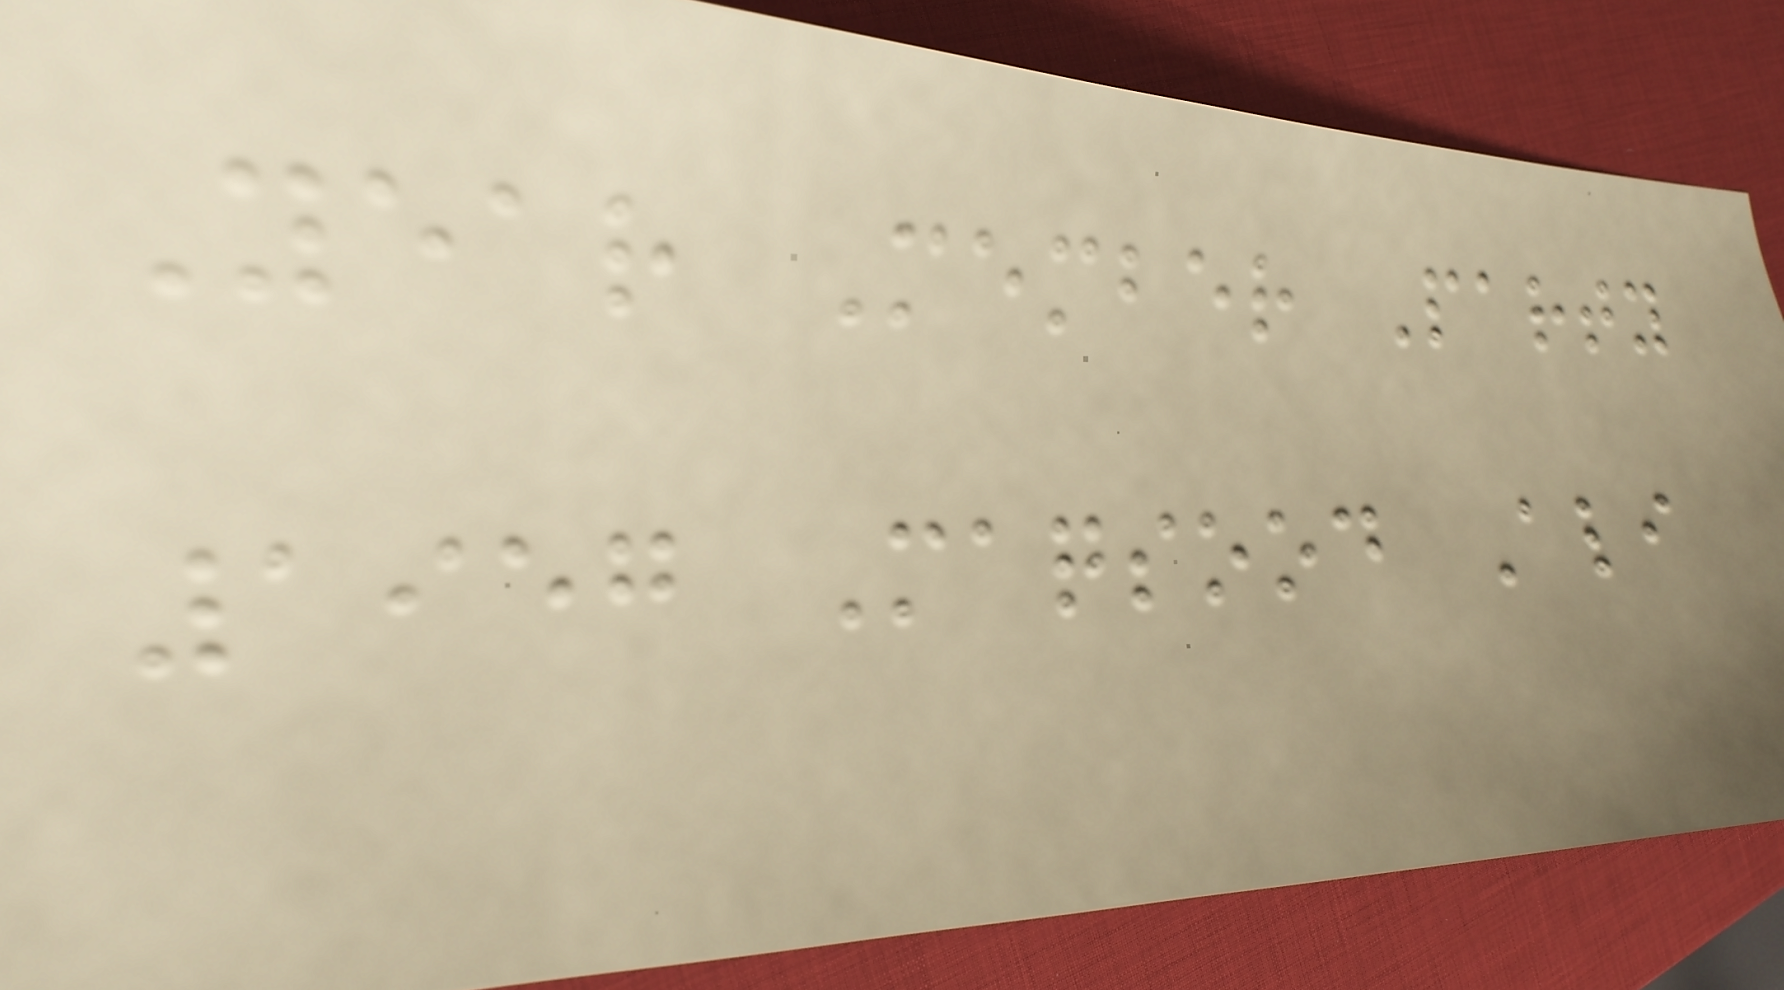Year Member Party
1957 Maqsood Ali
